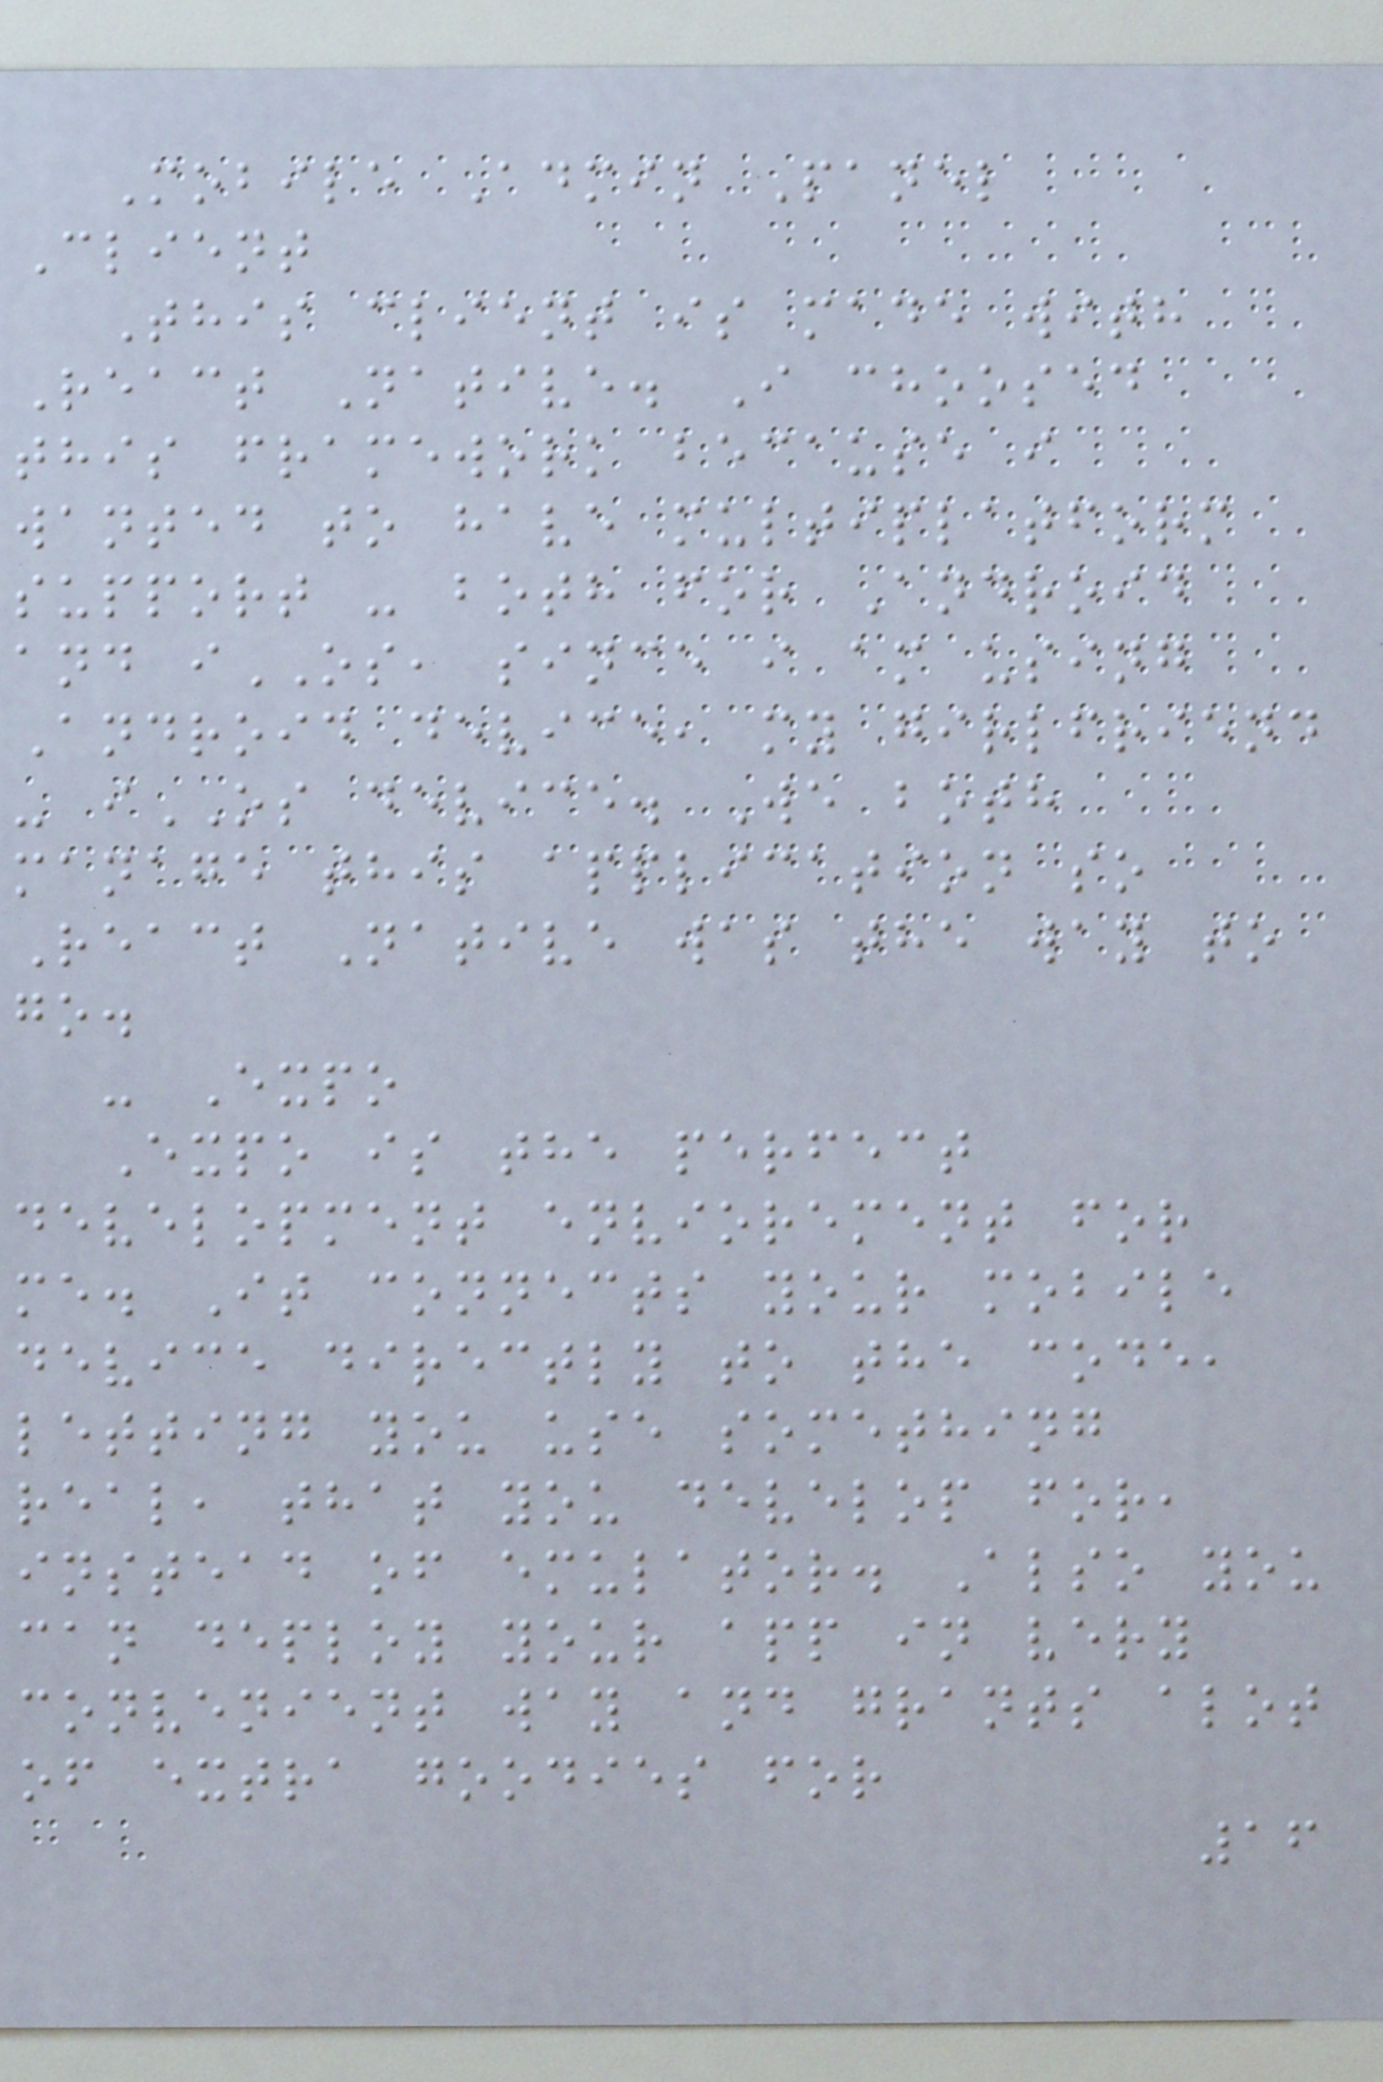Mobile Admin Panel
Client
This client is made with
React Native. I choosed
this framework because i
wanted to have multiplatform
support - both for Android
and iOS, since i am using
Android device, my girlfriend
- iOS device. We both
manage this application so
React Native was the way to
go.
- Expo
Expo is the perfect
development enviorement for
me. It connects your mobile
device directly to the code,
letting you use something
real, that you develop for,
instead of emulator. Also you
can deploy your app in very
convenient way and grants alot
of extra goodies for
16
